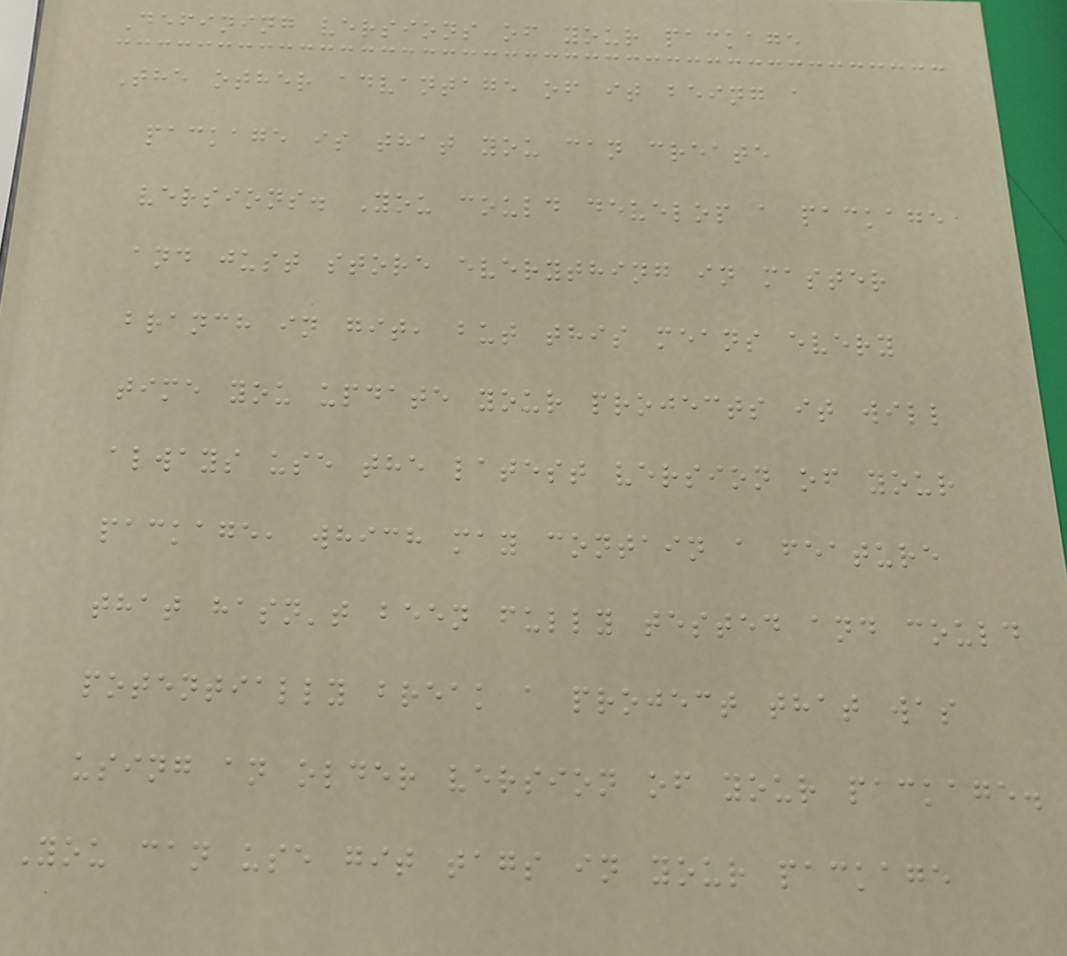Defining versions of your package
The other advantage of it being a
package is that you can create
versions. You could develop a package
and just store everything in master
branch in git, but this means every
time you update your projects it will
always use the latest version of your
package, which may contain a feature
that hasn't been fully tested and could
potentially break a project that was
using an older version of your package.
You can use git tags in your package
